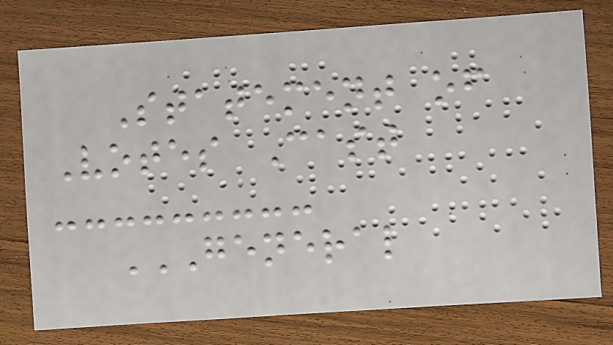Statement of
Votes Cast
GENERAL
